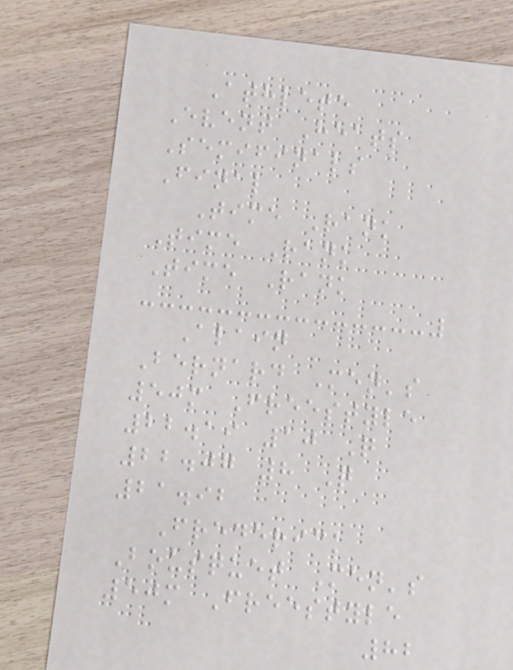Athlete
Event Heats
Semifinals
Final
Time Rank
Time Rank
Time Rank
Alain
Bernard Men's
50m Freestyle
22.19 10 Q
22.07 8 Q
21.92
Frederick
Bousquet Men's
50m Freestyle
82
